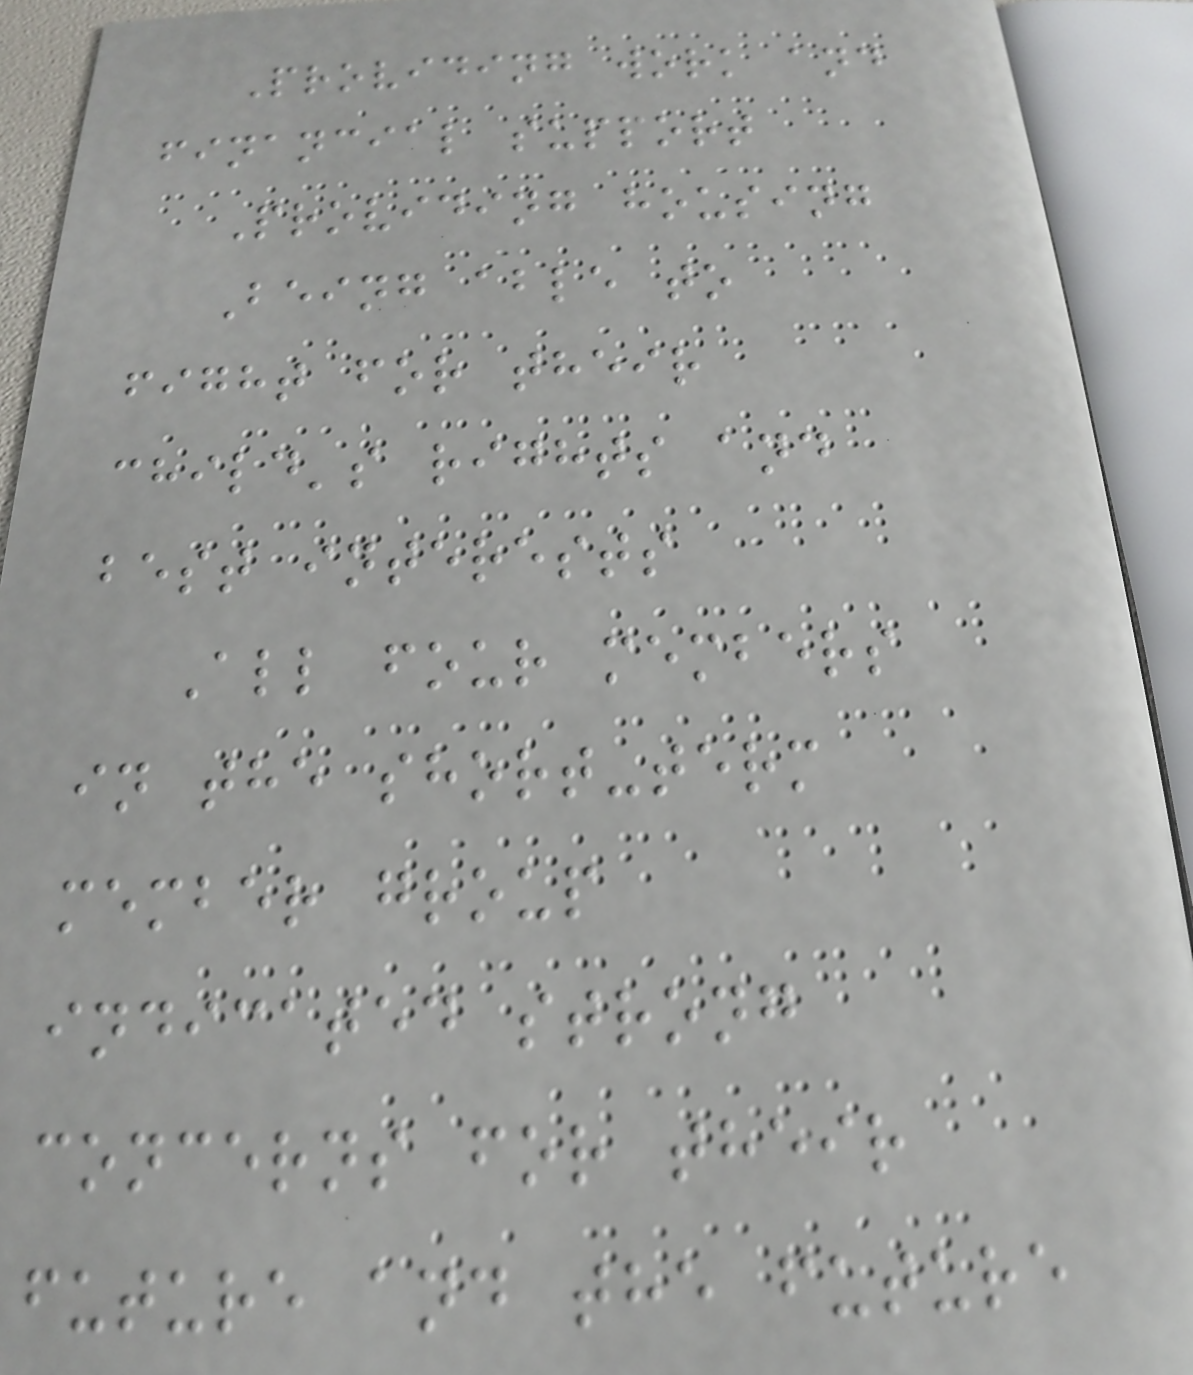Providing work and
financial support
Providing housing
Being able to
fight for their
child's rights and
best interests
All four members
in the short-term
member group
indicated strong
concerns for their
future and the future
